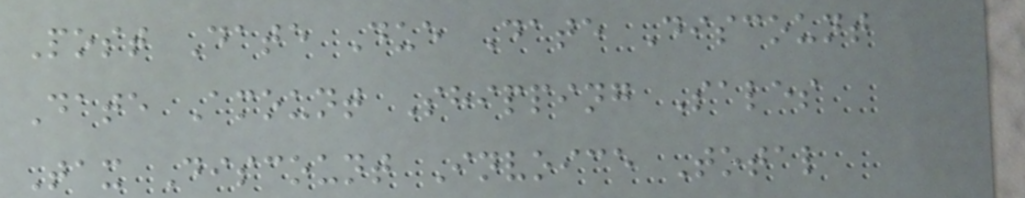Post Date Due Date Discount
Date Amount Shipping Sales
Tax Discount Invoice Total
